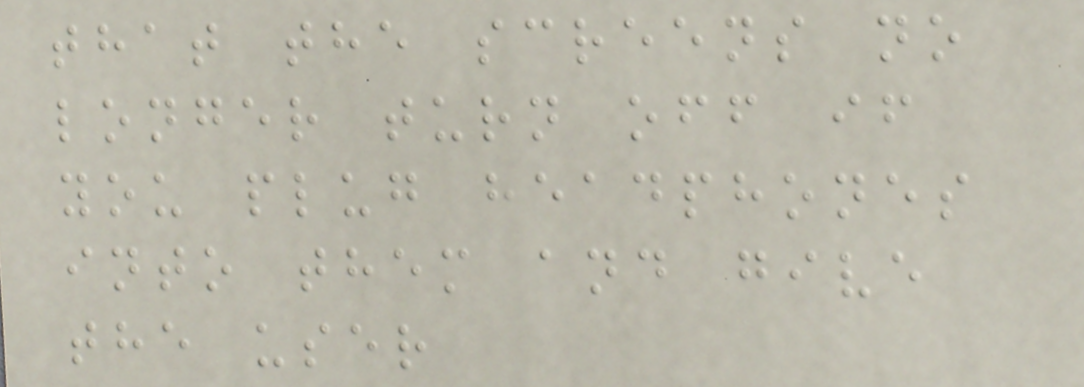that the screens no
longer turn off if
you plug headphones
into them and give
the user
